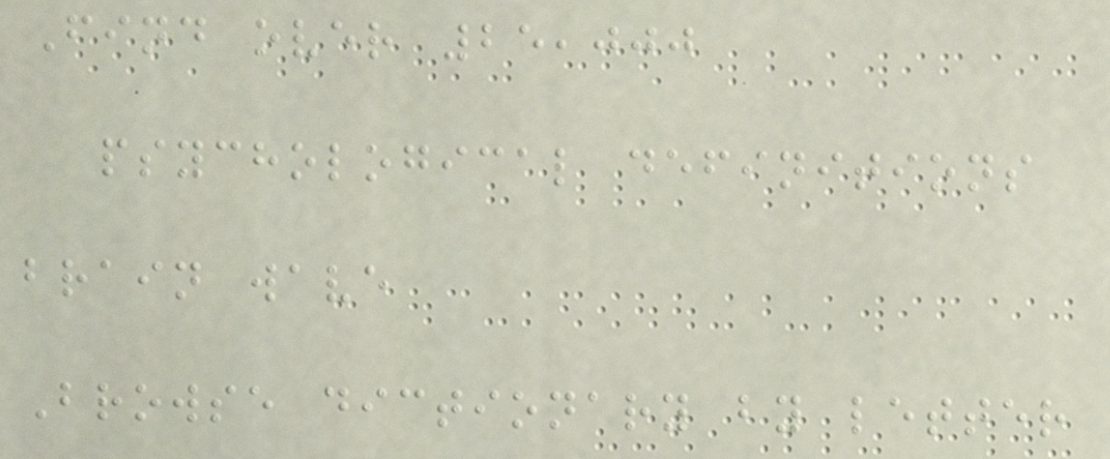Find over 25,000
psychological definitions
brain wave
Browse dictionary by letter
